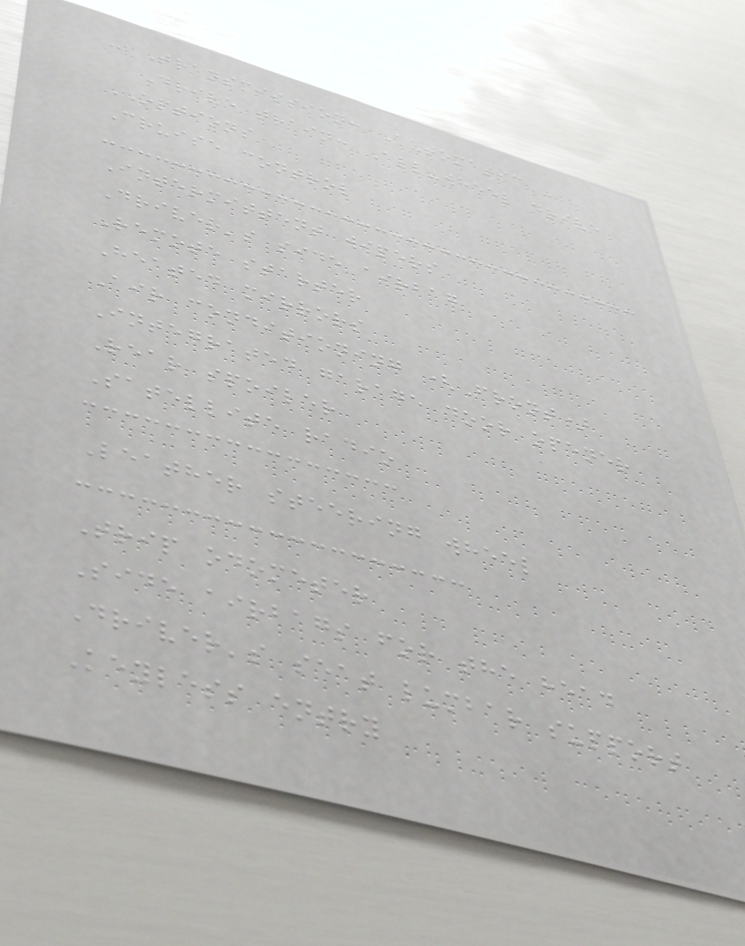- Transmission: Automatic -
Drive train: All-wheel drive
OPTIONS
Cruise control
Intermittent wipers
Driver's side airbag
Remote starter
Heated mirrors
Air conditioning (Front)
Integrated garage door opener
Rear spoiler
Satellite radio
Leather steering wheel
Trip odometer
Side airbags for the head
Driver's seat lumbar support
Keyless entry
